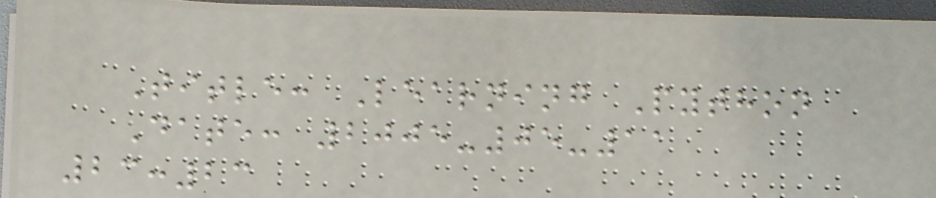Title: Learning Python
Date: 2005-05-11
23:23
